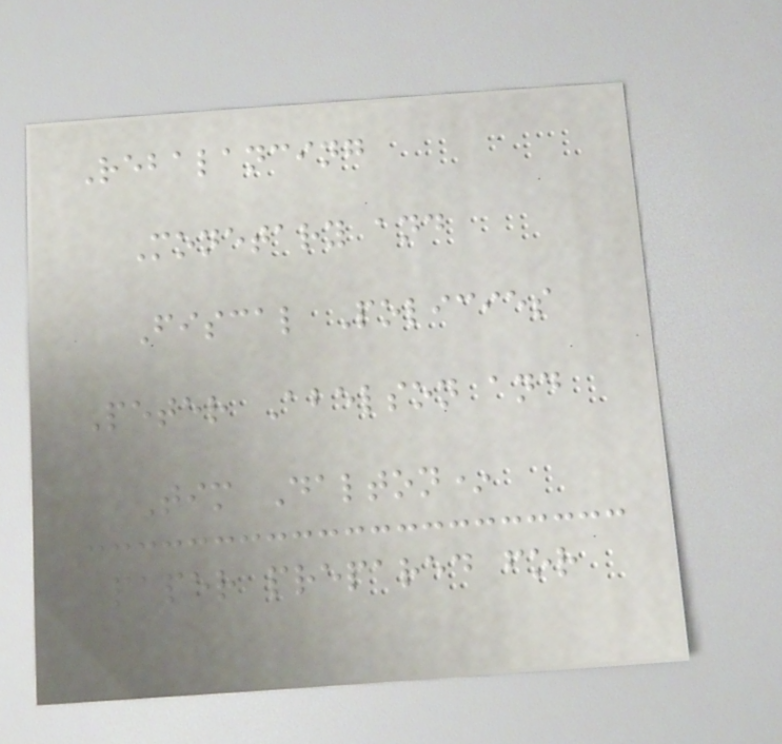Rebalancing
Monetary and
Fiscal Policies
Peter Abelson and
Tim Dalton*
Paper prepared for
